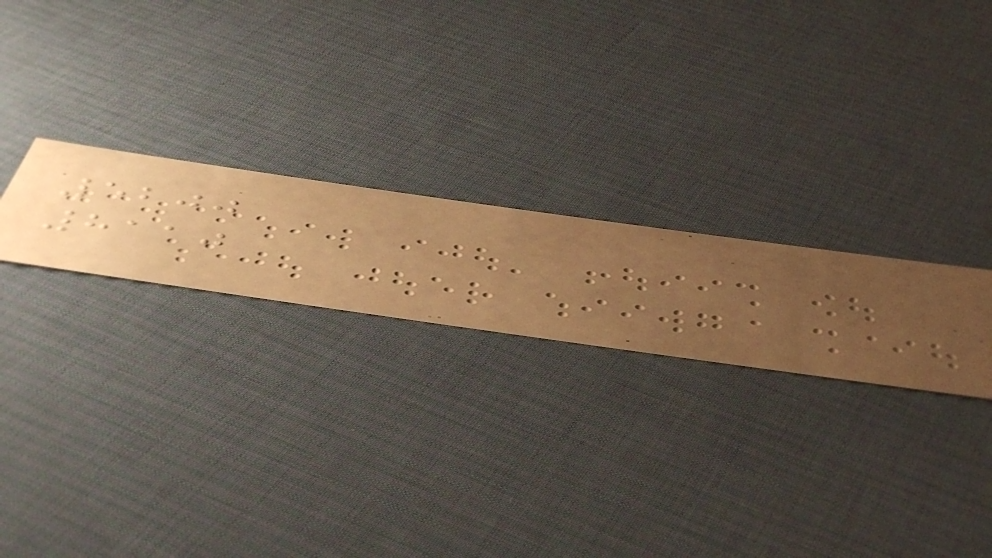5200
8110
